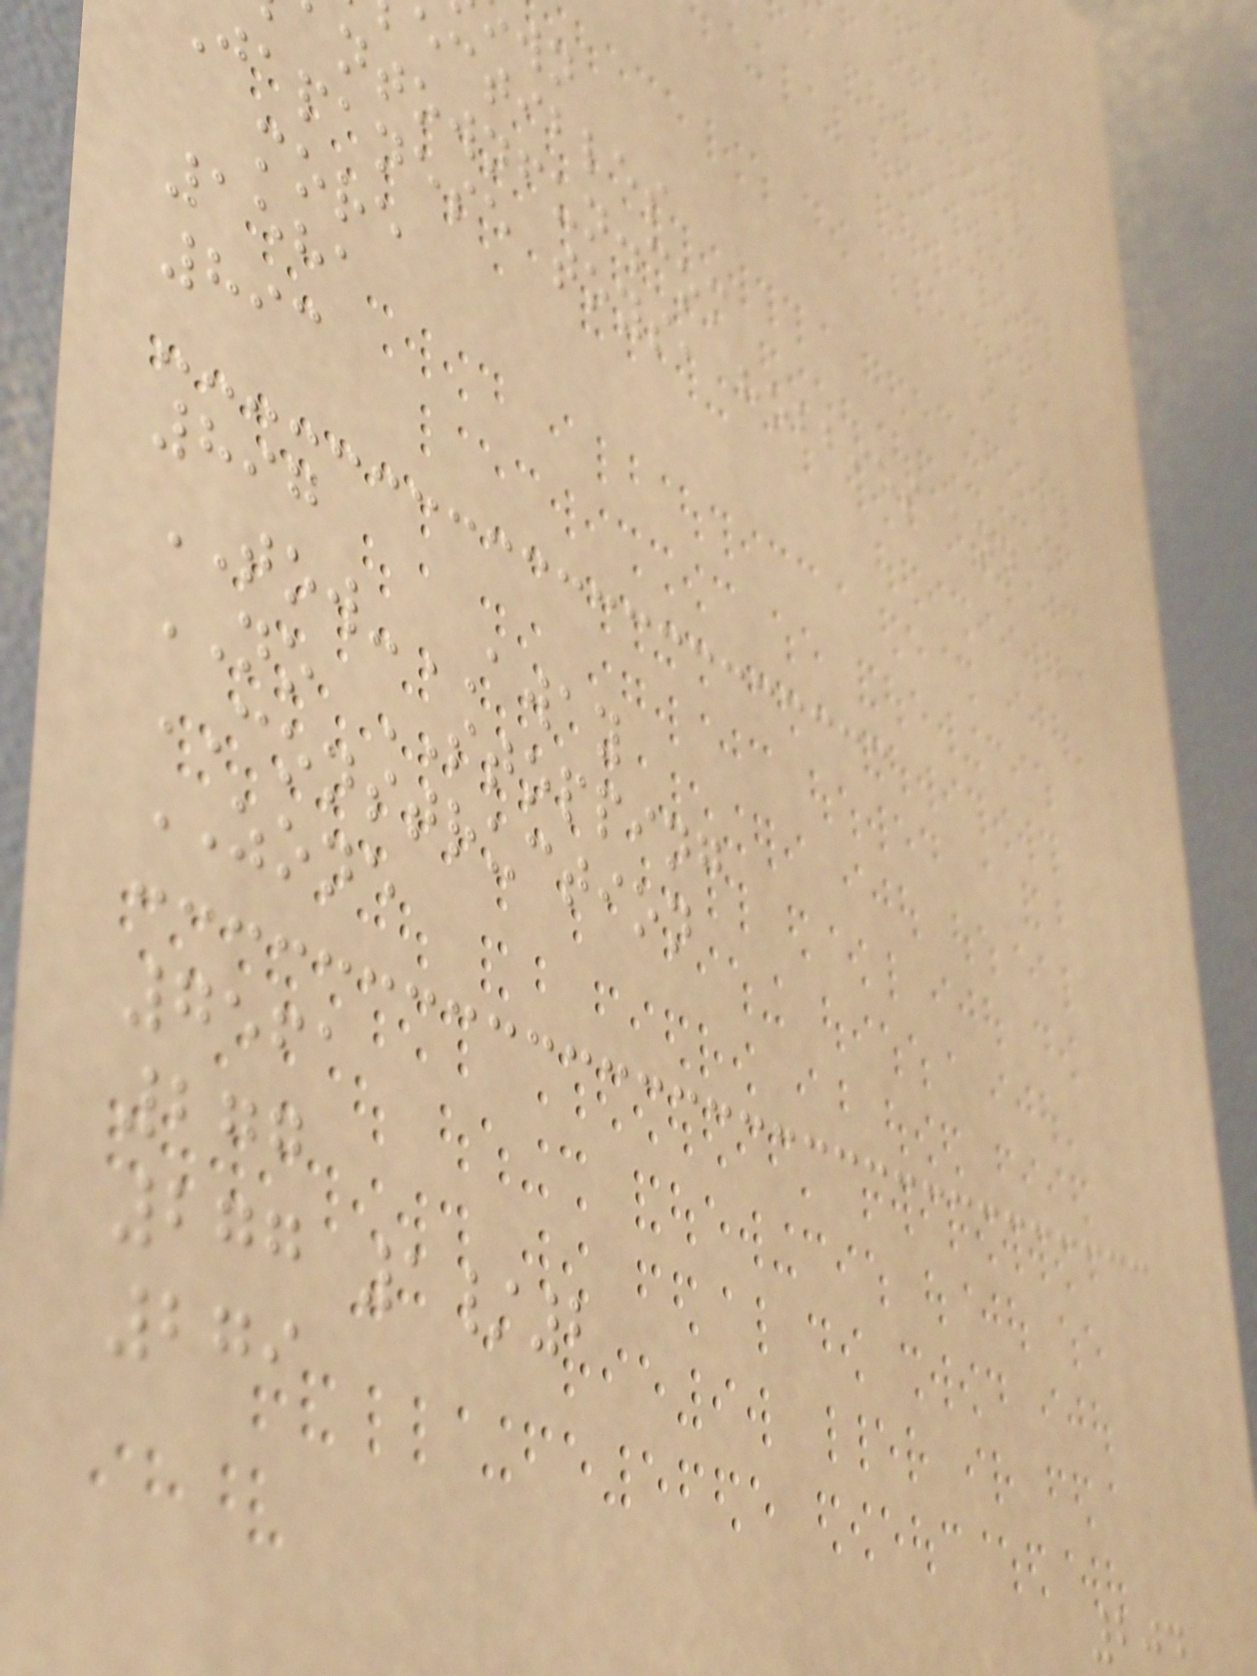ectibles
ntownfun.com
japanese toys, hobbies and
more
1581
893
897
TOW-AWAY
NO STOPPING
CONSTRUCTION
ZONE
7561
277
277 1/2
279
